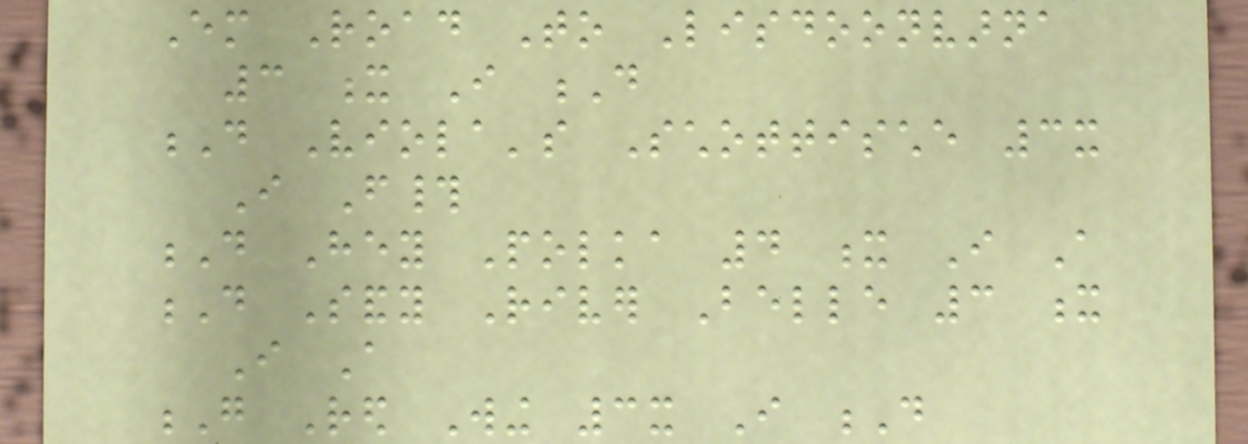Em Road To Lisdoonvarna
3 x I D
D Viola's Schottische 3x
I F#
D Hey Polka 4 x I A
D Sandy River Belle 3 x
I A
G Red Wing 3x I D
